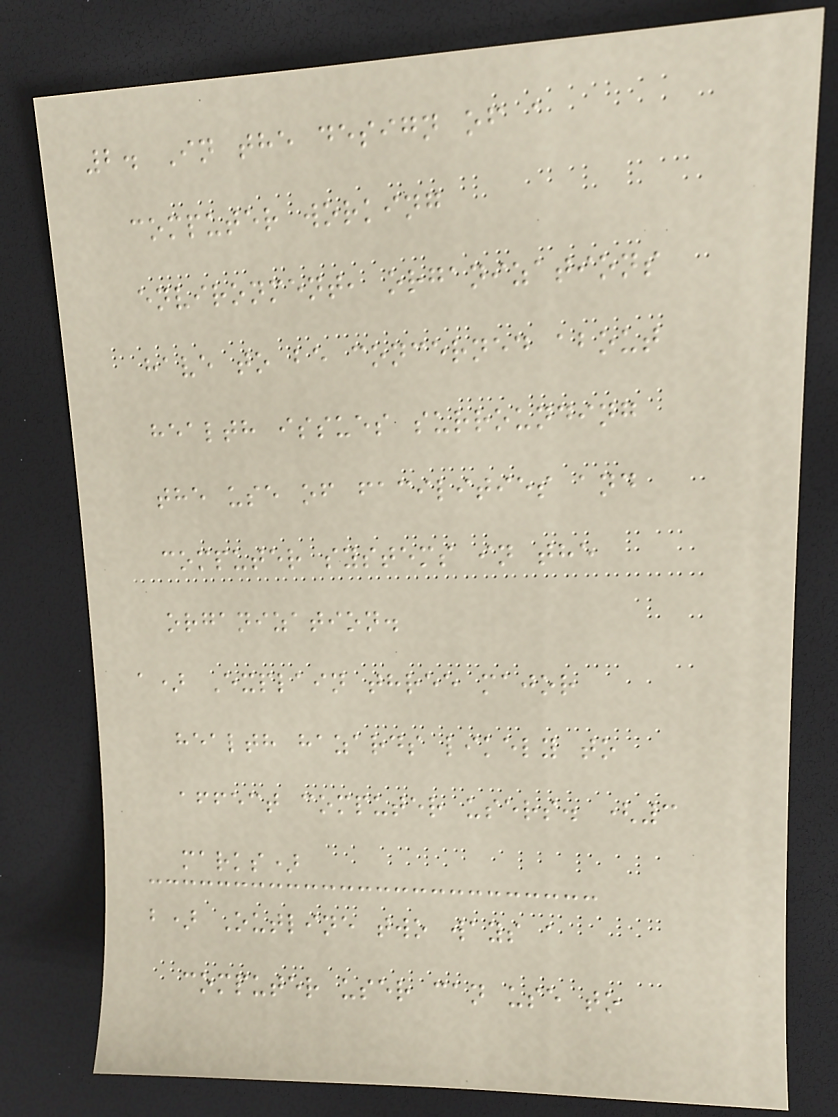2. In the design of a
computer working
environment, organizations
have to be concerned about
health issues surrounding
the use of facilities and
computer systems in the
organization.
a) Explain three major
health hazards likely to
affect computer users. (3
marks)
b) Outline two ways a
computer user can use to
